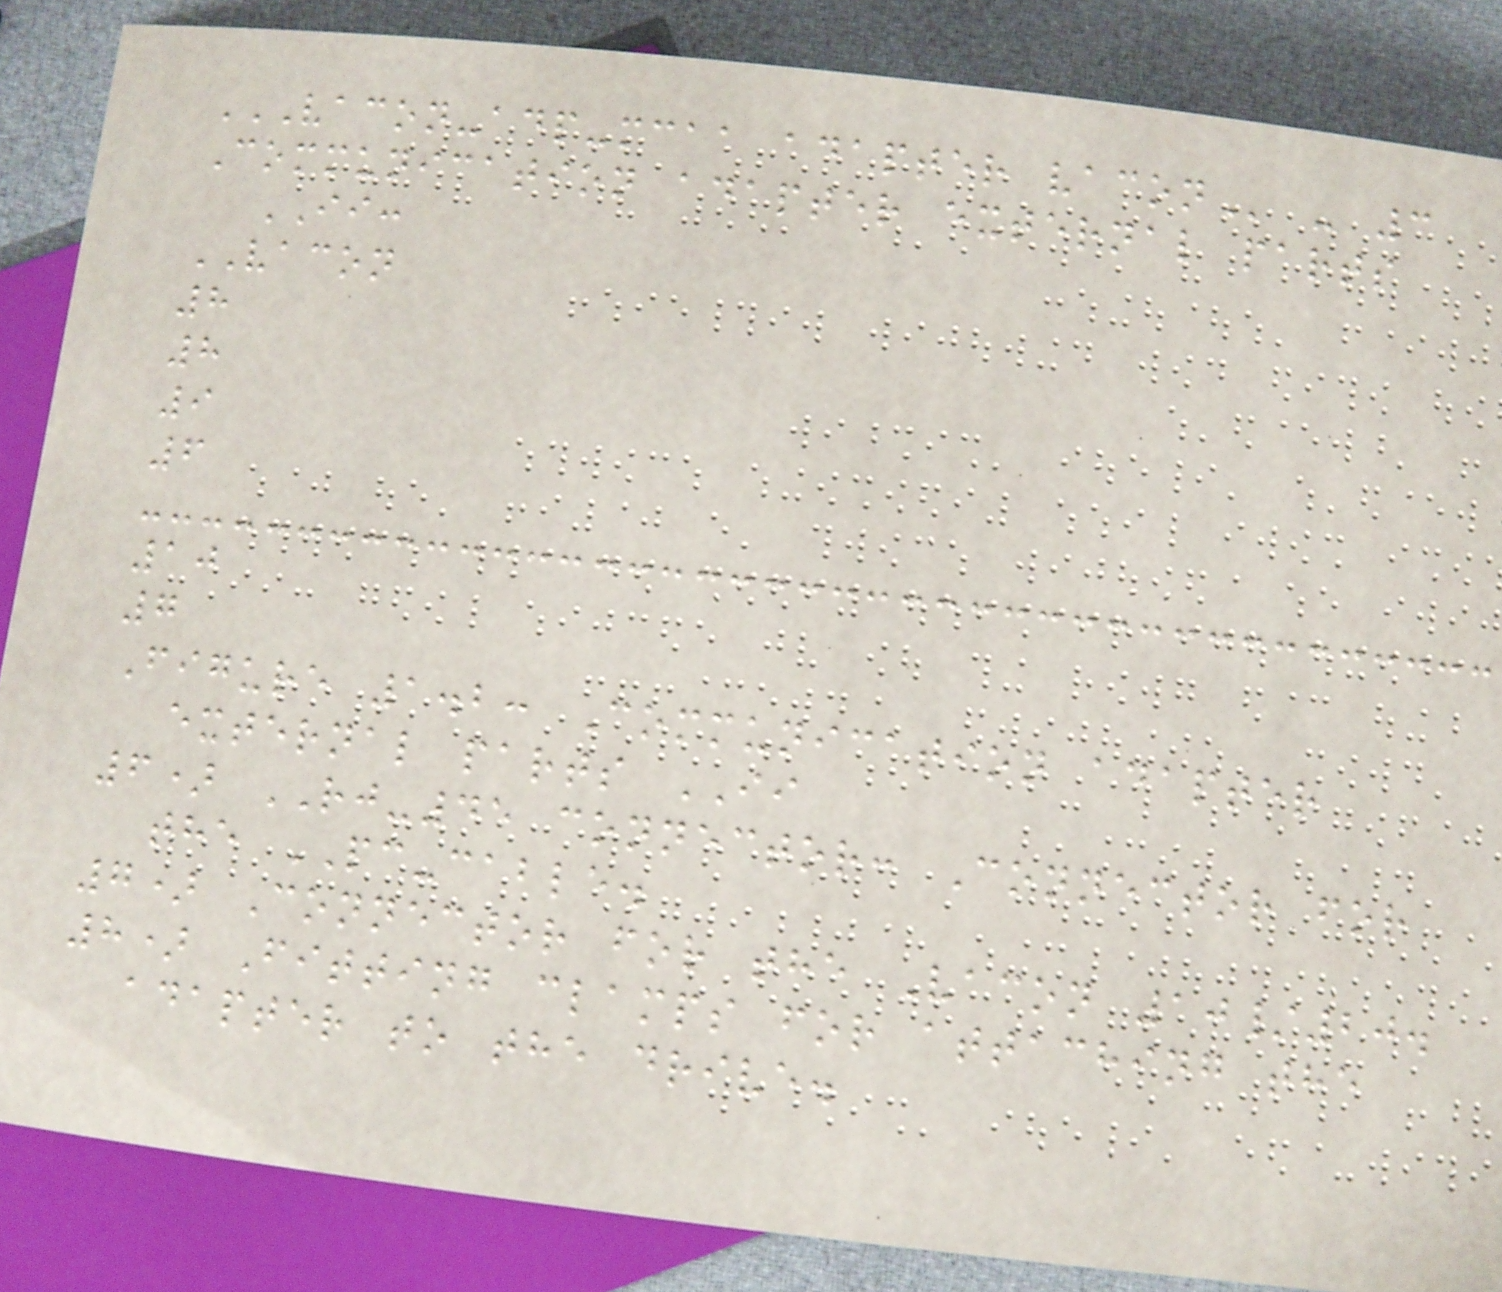VACON-ADP-MCAA ADAPTER VACON - 3
Communication adapter external parts
II:
VACON
8
8
9
6
10
7
Figure 1.2: Communication adapter
external parts II
6) RJ-45 connector: Connector for
the PC-cable.
7) Connector for the Vacon 10/20.
8) Fitting clamps for attaching the
adapter to the drive.
